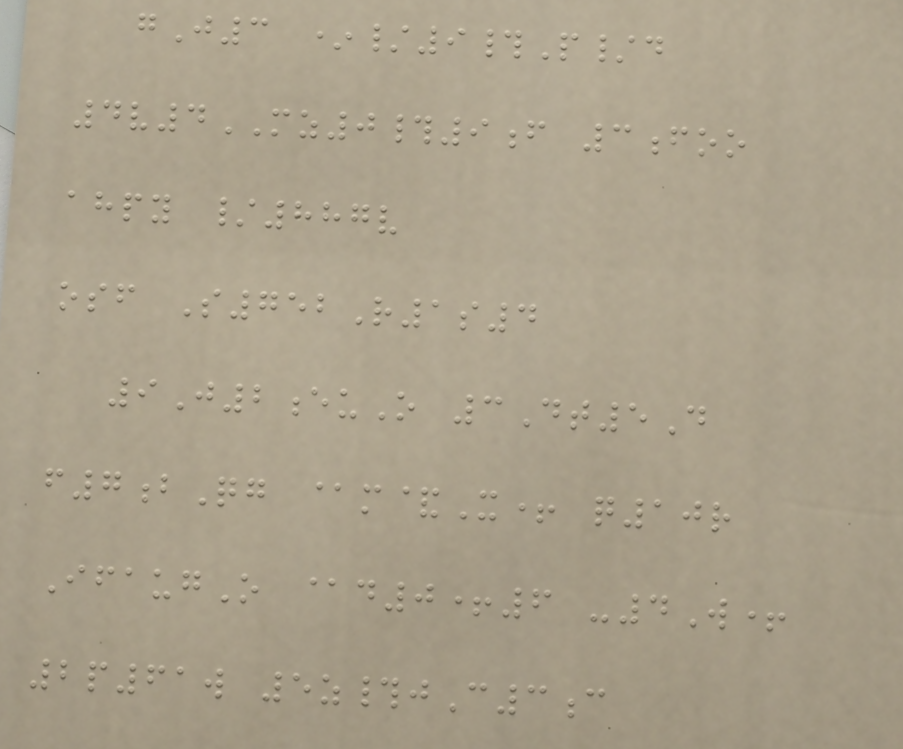gJ3 */9#P/d
4v4MZ0#9f 3foo
ahpy /887v
osf S752R1s4
9J2euO 3Dt5D
f7bQg @m&X+ q10r
IfaugO @d0+6 -4W+
2p61w 5z#jC3c
